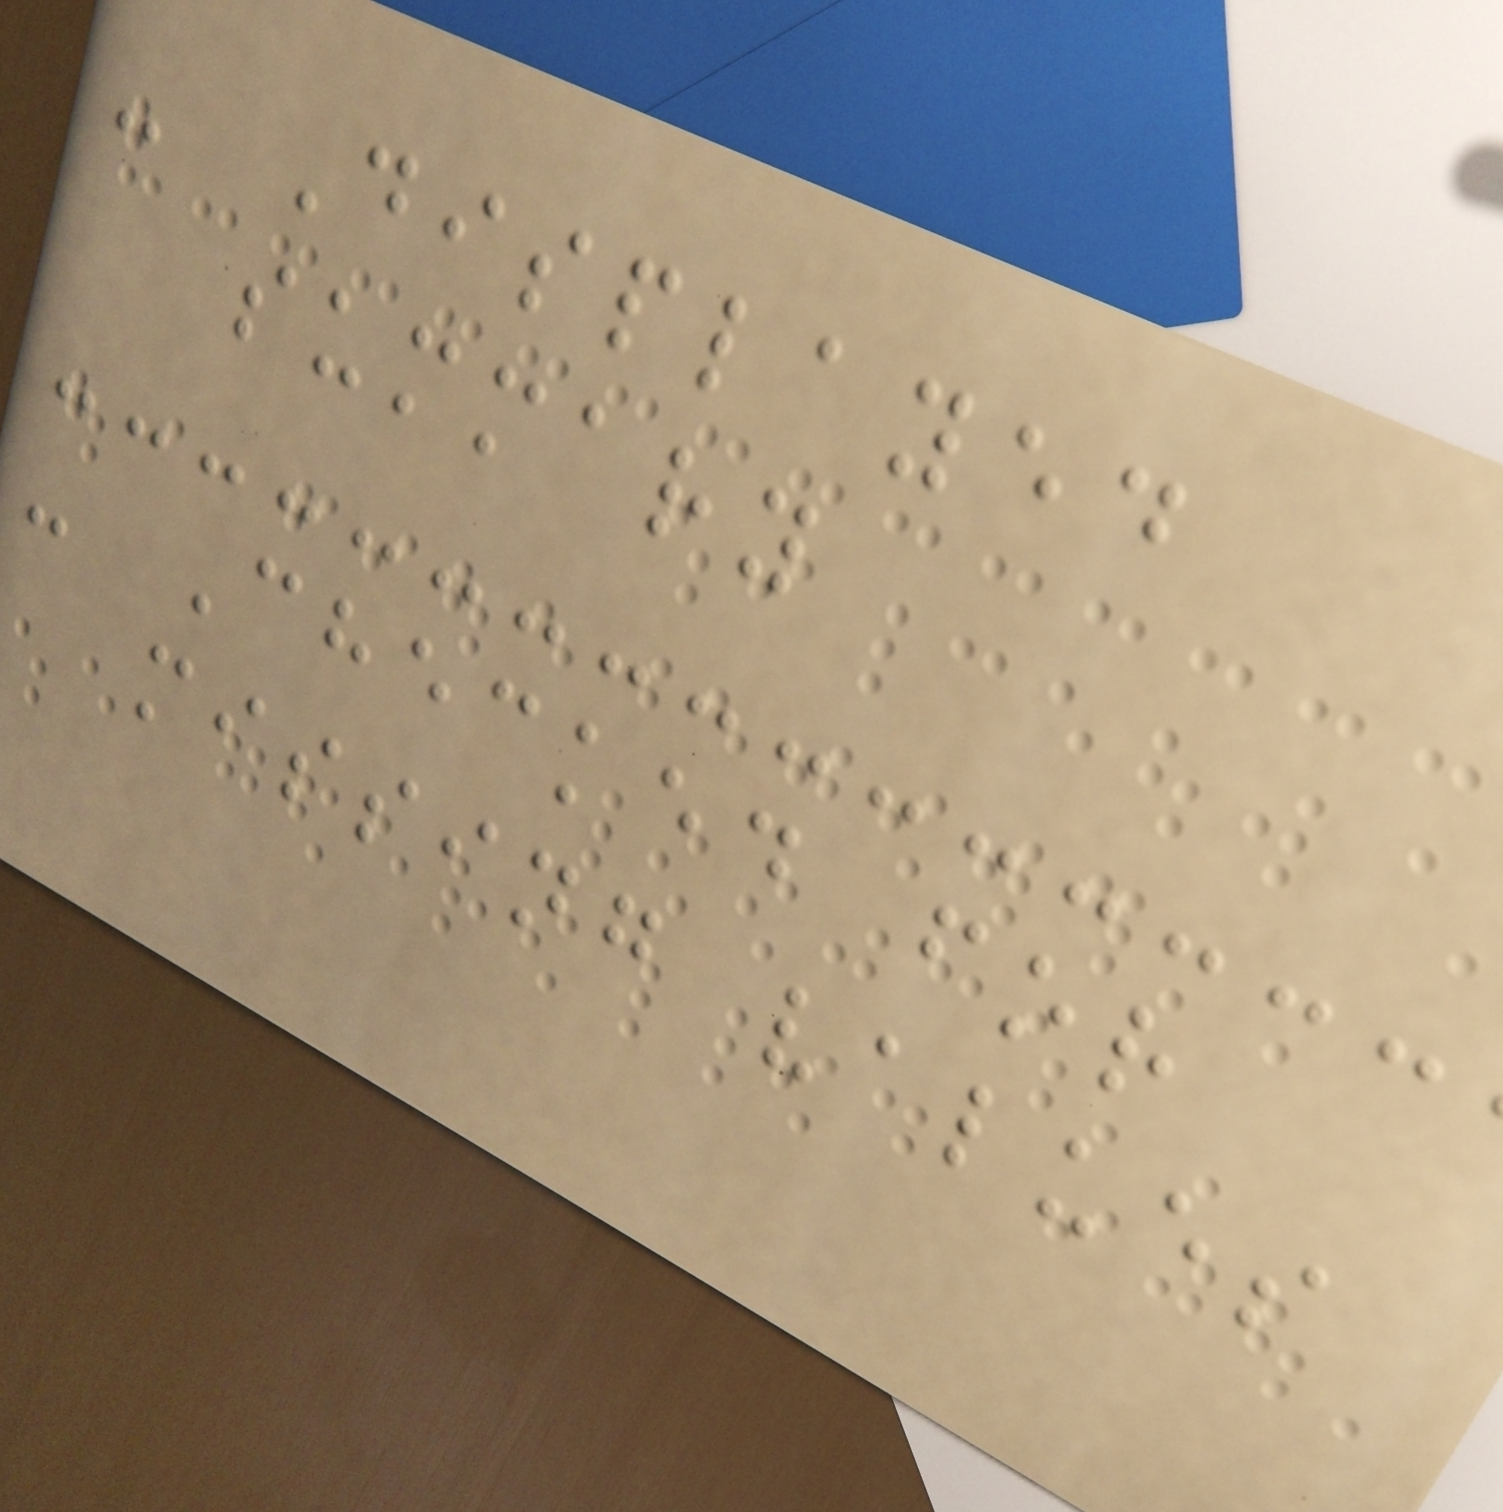- Displayed
summary
- Checked for
missing values
